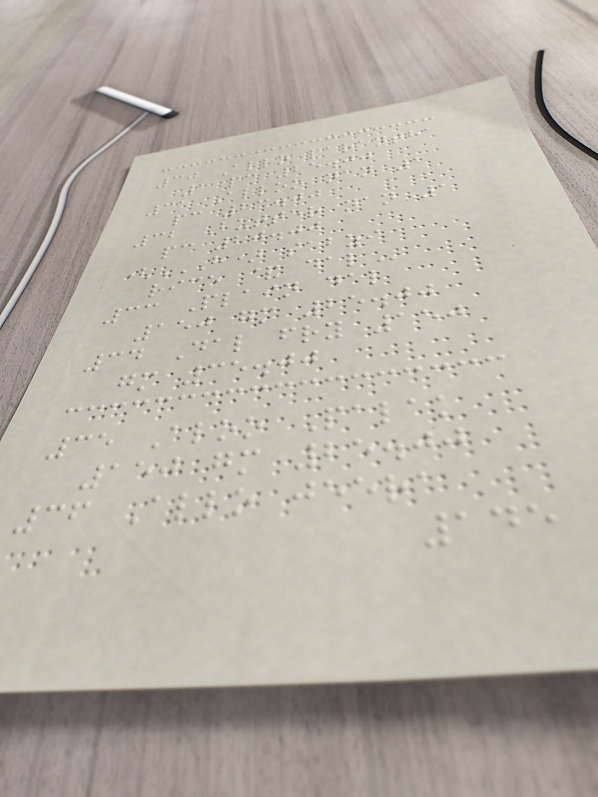30 Allo parantha
1 pc 25.00
31 Alloo nan 1
pc 23.00
32 Butter nan 1
pc 20.00
(H) SABZI
RICE & DAL
33 Plain dal
150 gm 25.00
34 Dal fry 150
gm 35.00
35 Aloo Palak
150 gm 25.00
36 Allo jeera
145
